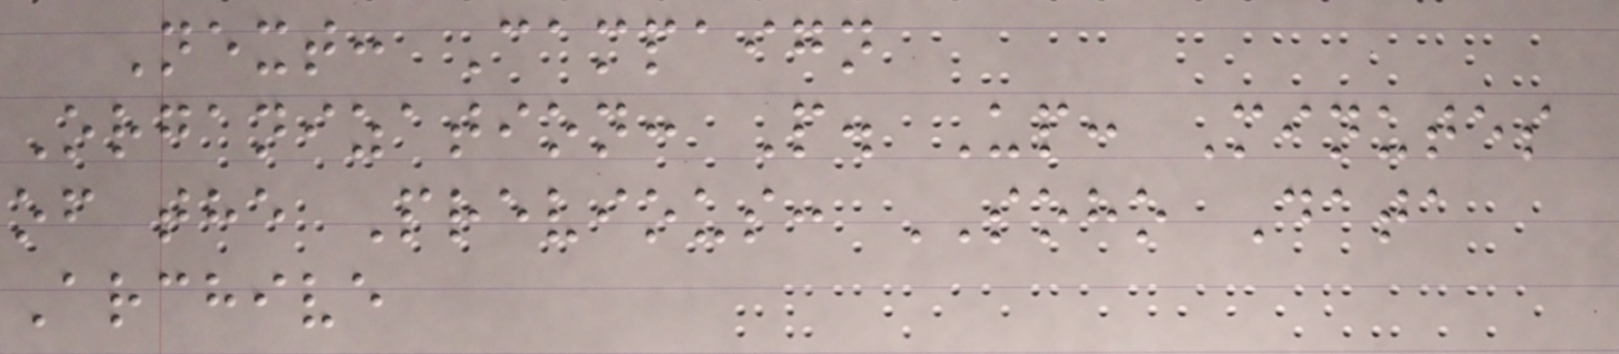Next: Campaign
Organization: P. Up: Minutes
of the Previous: SOHO Data
Archive
